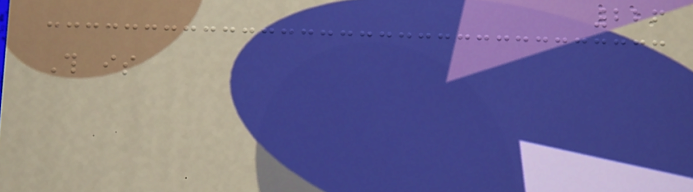226
This is
